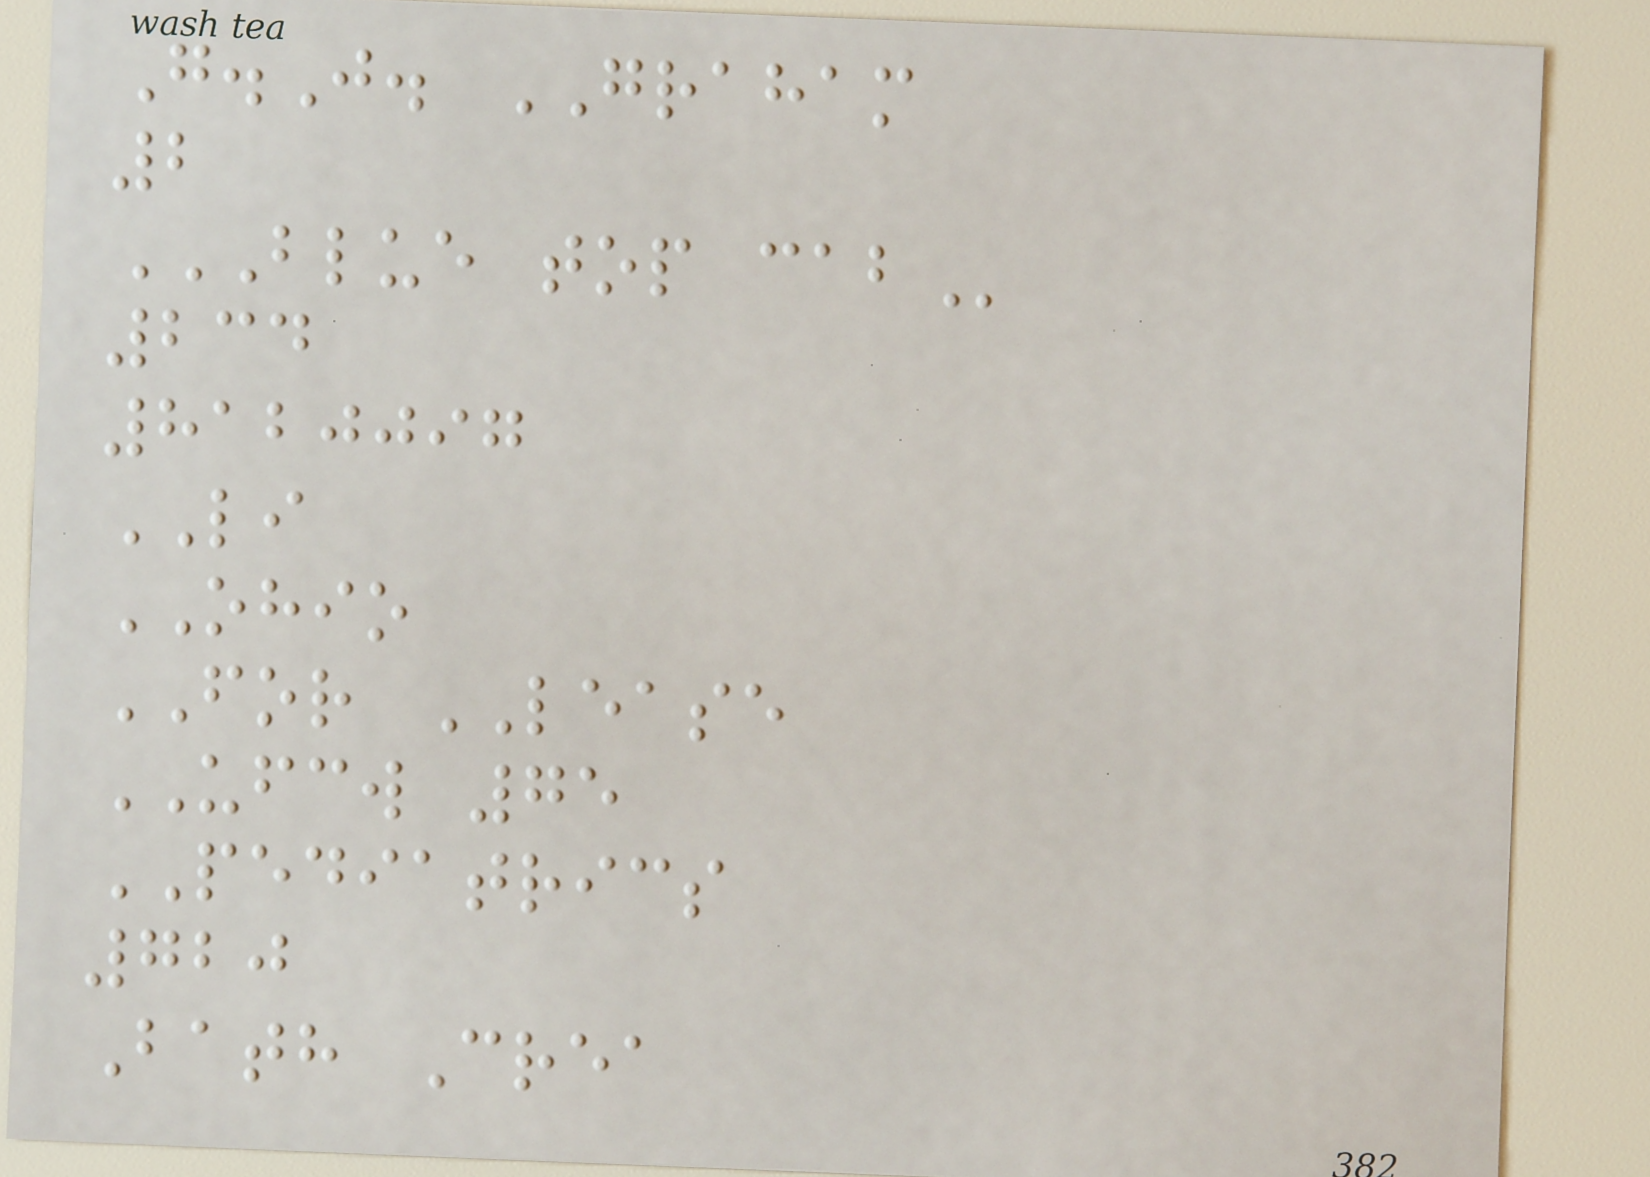G.J. GRAHAM
2
BLUE TOP CAB
234
8120097
LI
OHIO
FOR LEASE
UFCW 75
PEDIATRICS
720
Bath Crea
